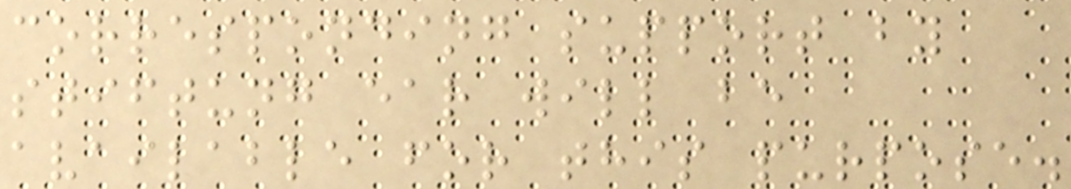corresponding support by
stiftung ear will be
available for this purpose.
